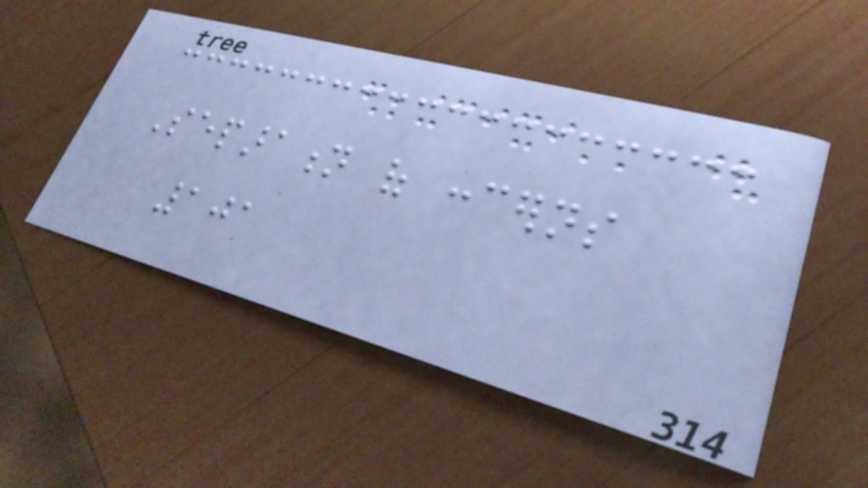Separation of concerns
101
